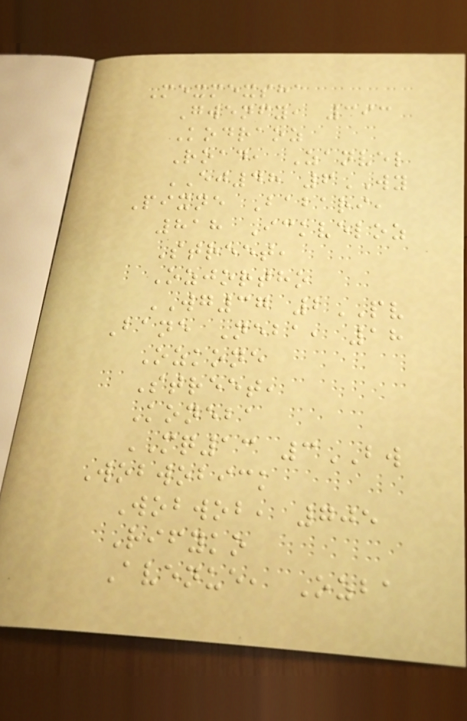Mexmexsha
Gwenfy, 393
Kodraoz
Road, Zanvel
EJ48 6WY
Pixne Babari,
818 Ickveloz
Street,
Ozjortho
WG37 2PV
Bane Neba, 18
Ozkone
Street,
Koneba
MQ13 3BW
Wobwobick
Wobwob, 705
Rifyko
Avenue, Ozba
